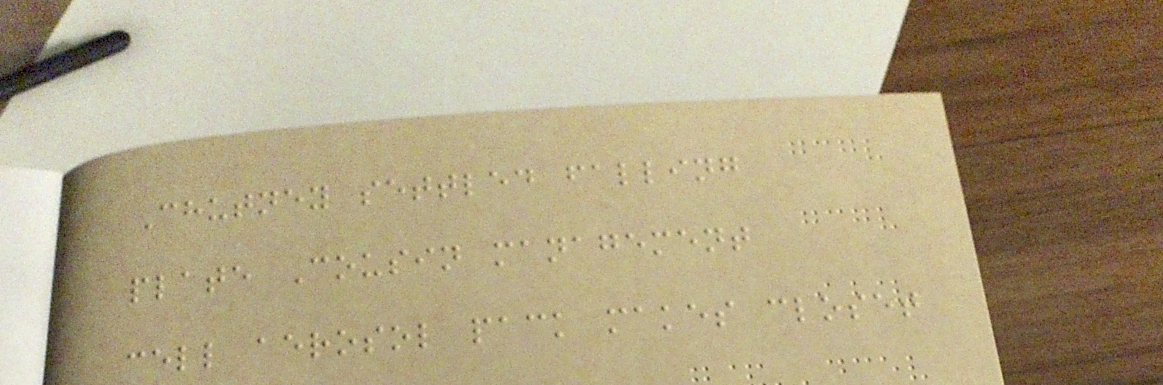Chutney settled falling
plate Cousin management
cell aerosol pack makes closet
